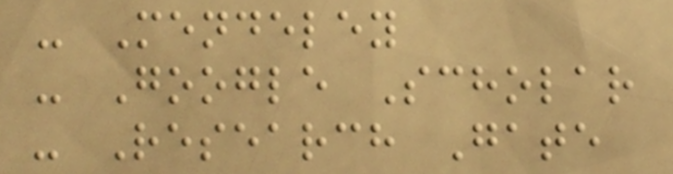- Mendeley
- Google Scholar
- Research Gate
